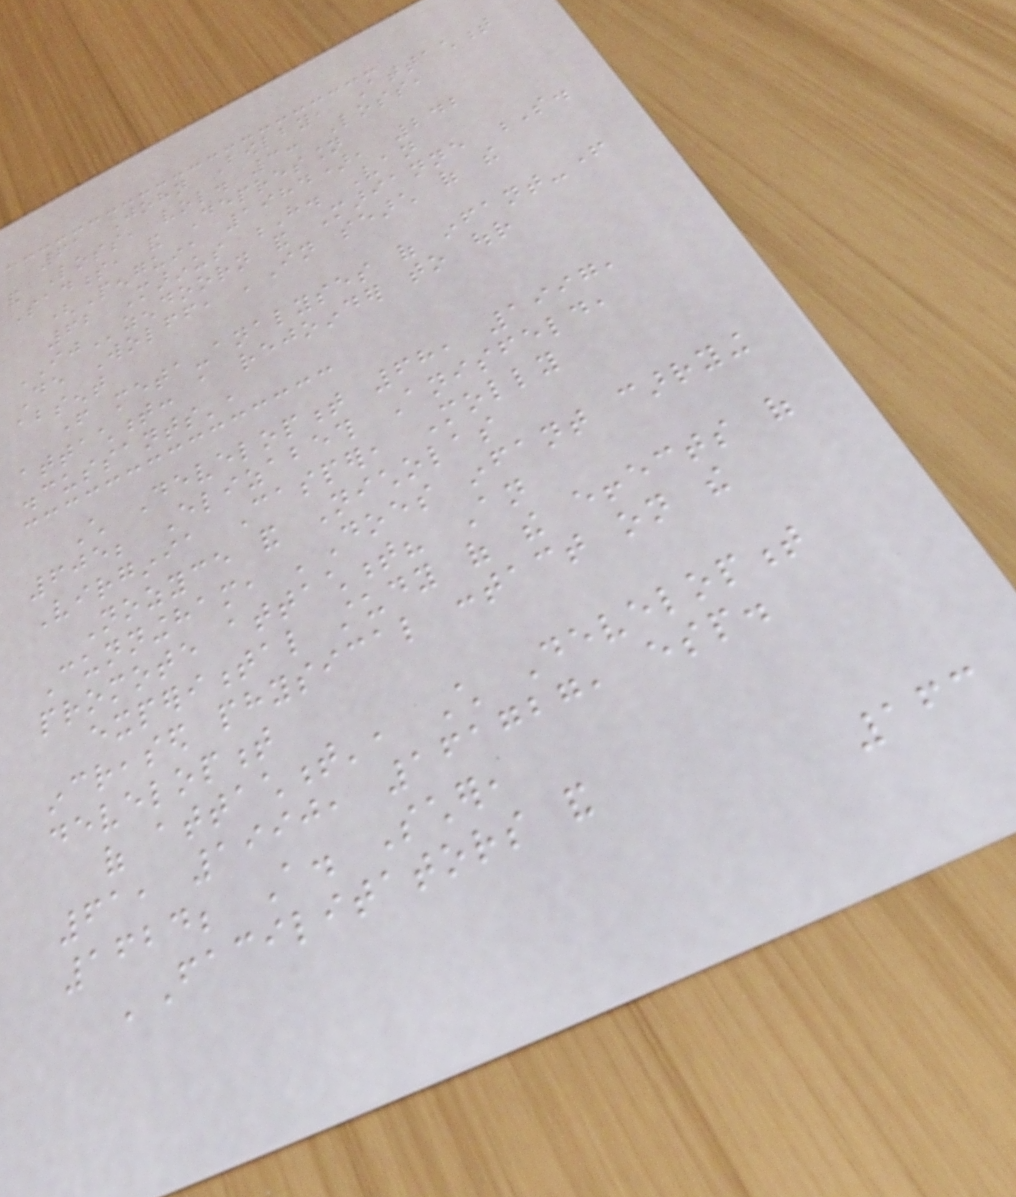61 John Bowlby, Attachment
and Loss, vol. 3: Loss,
Sadness, and Depression
(Penguin, 1984), 242
62 Marinus H. Van
IJzendoorn and Marianne S.
De Wolff, 'In search of the
absent
father meta-analyses of infant-father
attachment: a rejoinder to our
discussants',
Child Development 68, 1997,
605; Elizabeth Anisfeld,
Virginia Casper, Molly
Nozyce and Nicholas
Cunningham, 'Does infant carrying
promote attachment? An
experimental study of the effects of
increased physical contact on the
development
of attachment', Child Development
61, 1990, 161727, esp.
1624; A. Scher,
'Facilitators and
163
